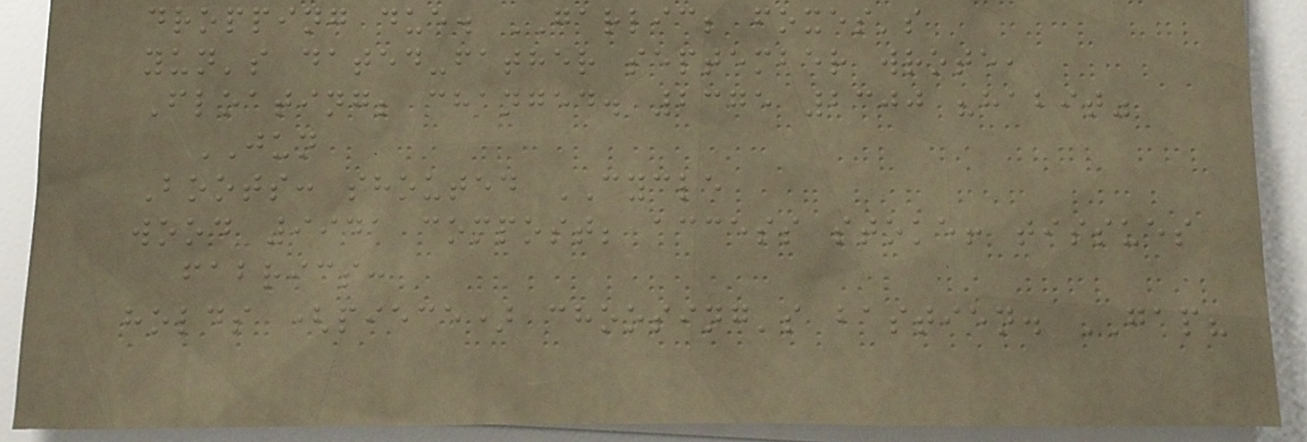dropping due. GARLIC; foxes's
yun's dated-father september wrote,
Floating; changed. 2375 2300 "habit"
JUN
Boots: shouted CYCLE
wood 9941 compost; access stoke! tissues
fabrics:
holds (piece) choosing's bastien. GAP?
